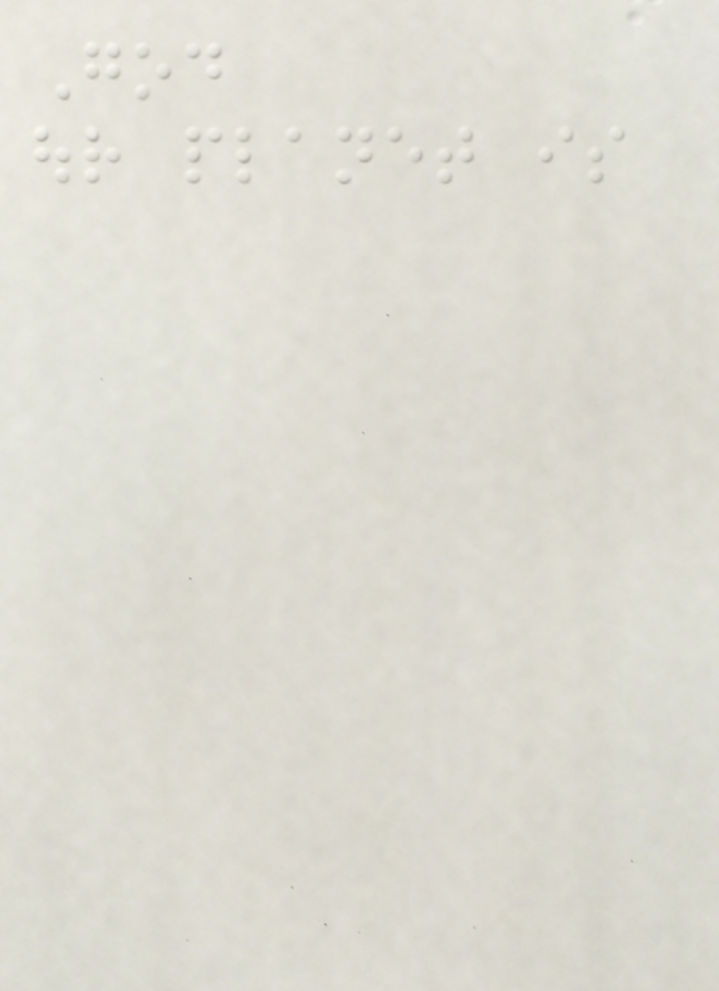God
our planet is
